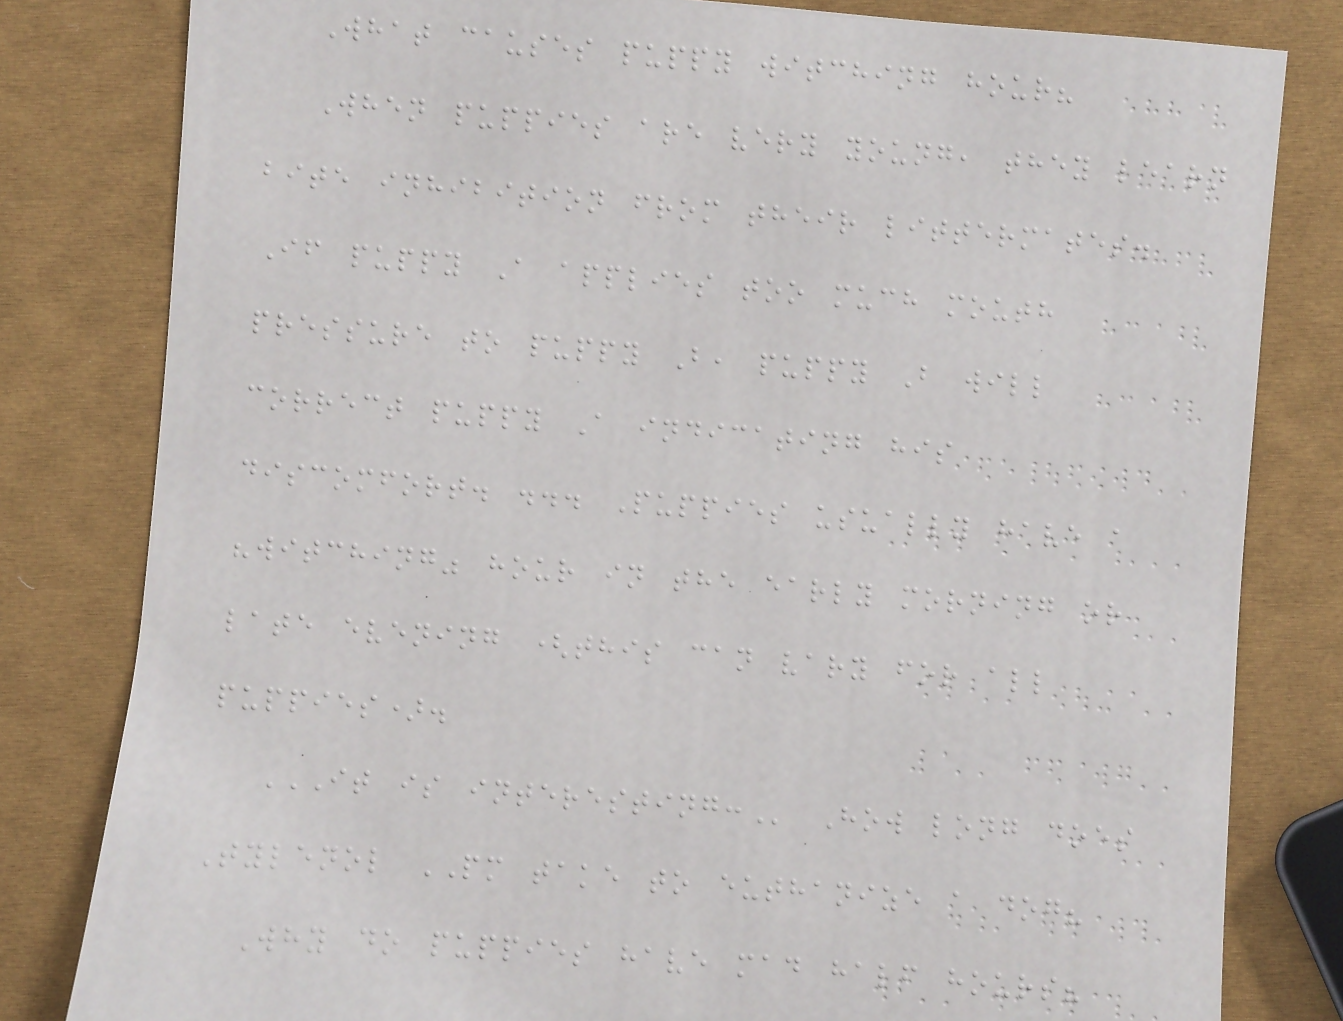What causes puppy witching hour?
When puppies are very young, they learn
bite inhibition from their littermates.
If puppy A applies too much mouth
pressure to puppy B, puppy B will
correct puppy A indicating his
discomfort. ... Puppies usually have a
"witching" hour in the early morning or
late evening (this can vary for all
puppies).
IT IS INTERESTING: How long does
Tylenol PM take to euthanize a dog?
Why do puppies have mad half hours?
